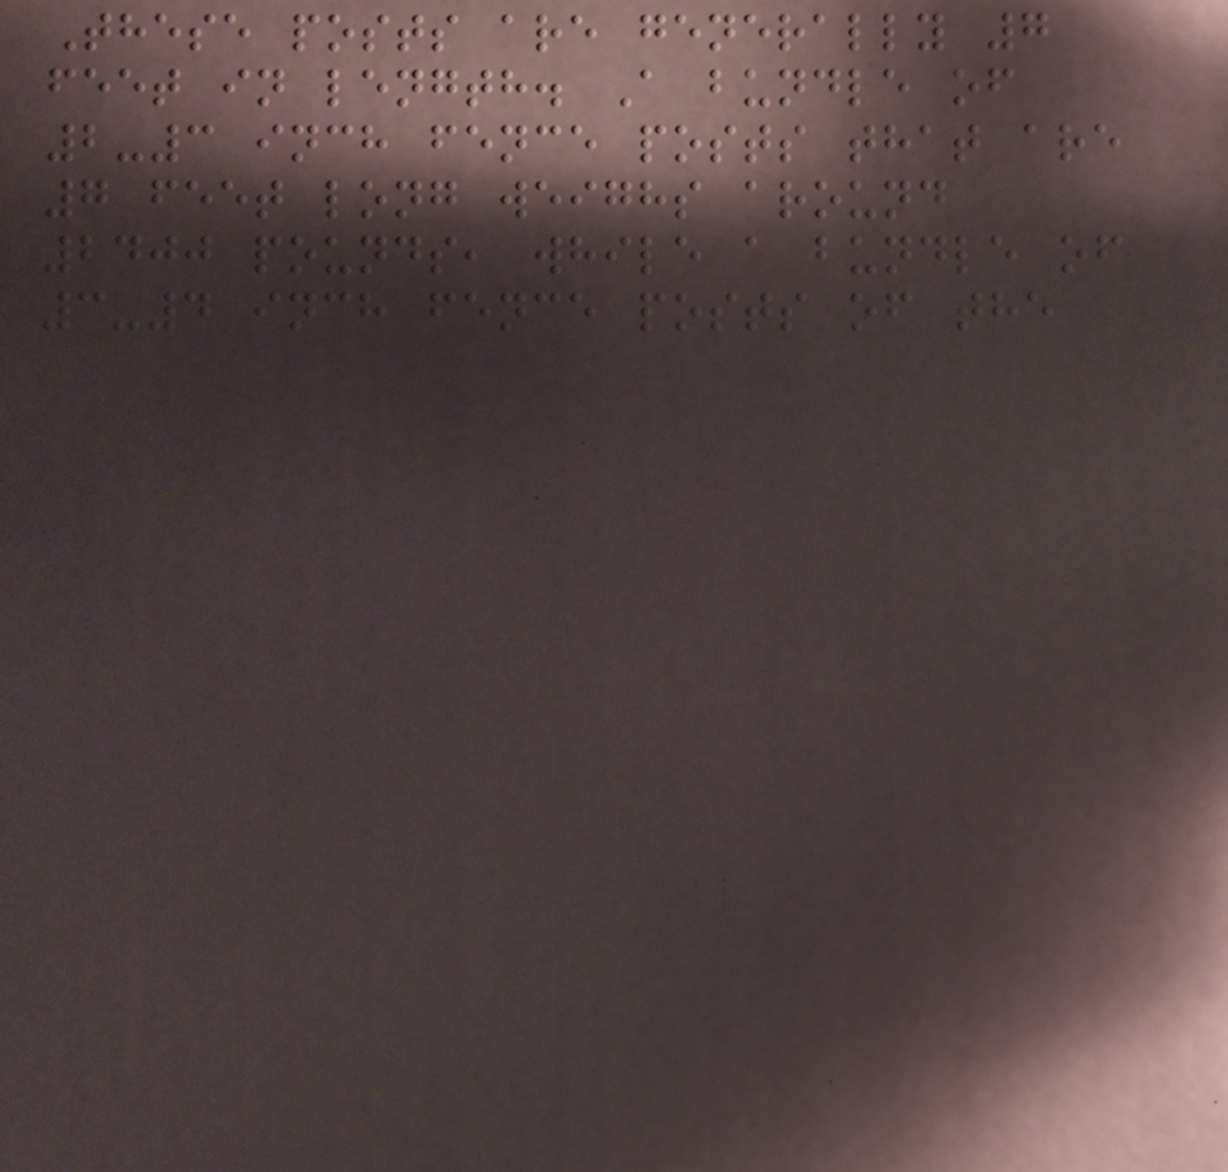These posts are generally 7
feet in length. A bundle of
2-3 inch fence posts that are
7 feet long weighs around
2400 pounds, while a bundle of
3-4 inch fence posts of the
